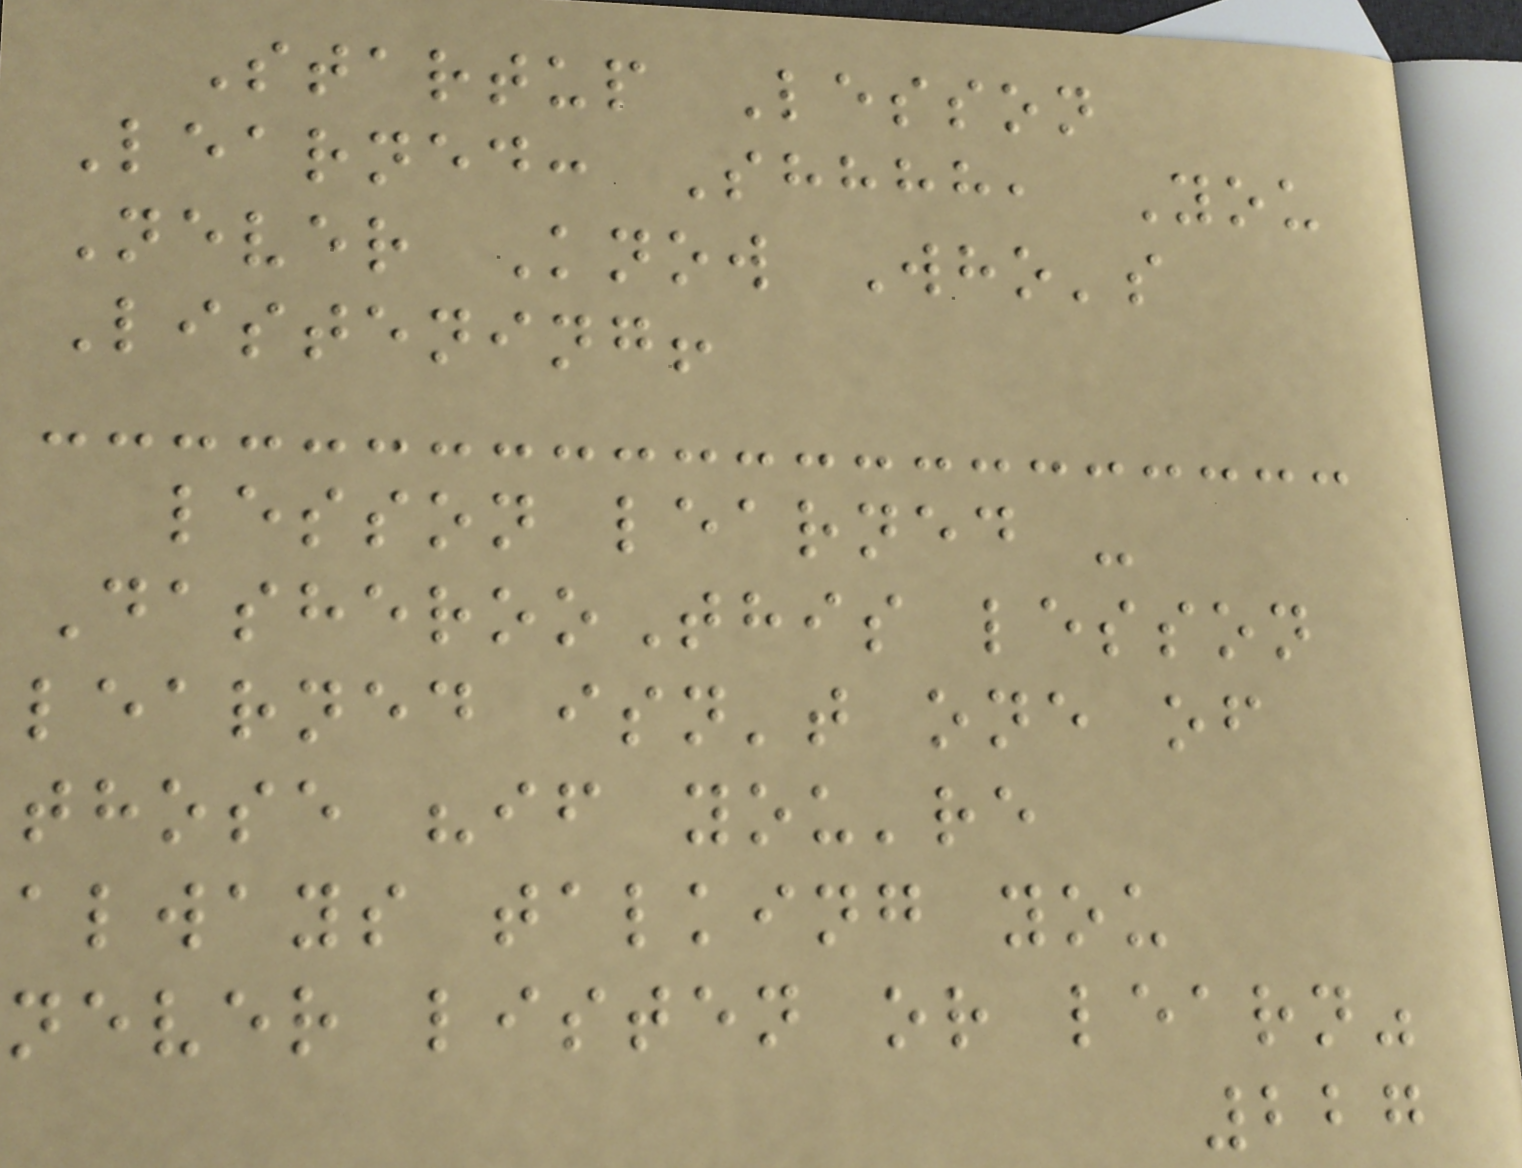Startup Lesson
Learned: Shhhh, You
Never Know Who's
Listening!
lesson learned -
DasherooThis lesson
learned isn't one of
those "if you're
always talking you
never listen or learn"
227
